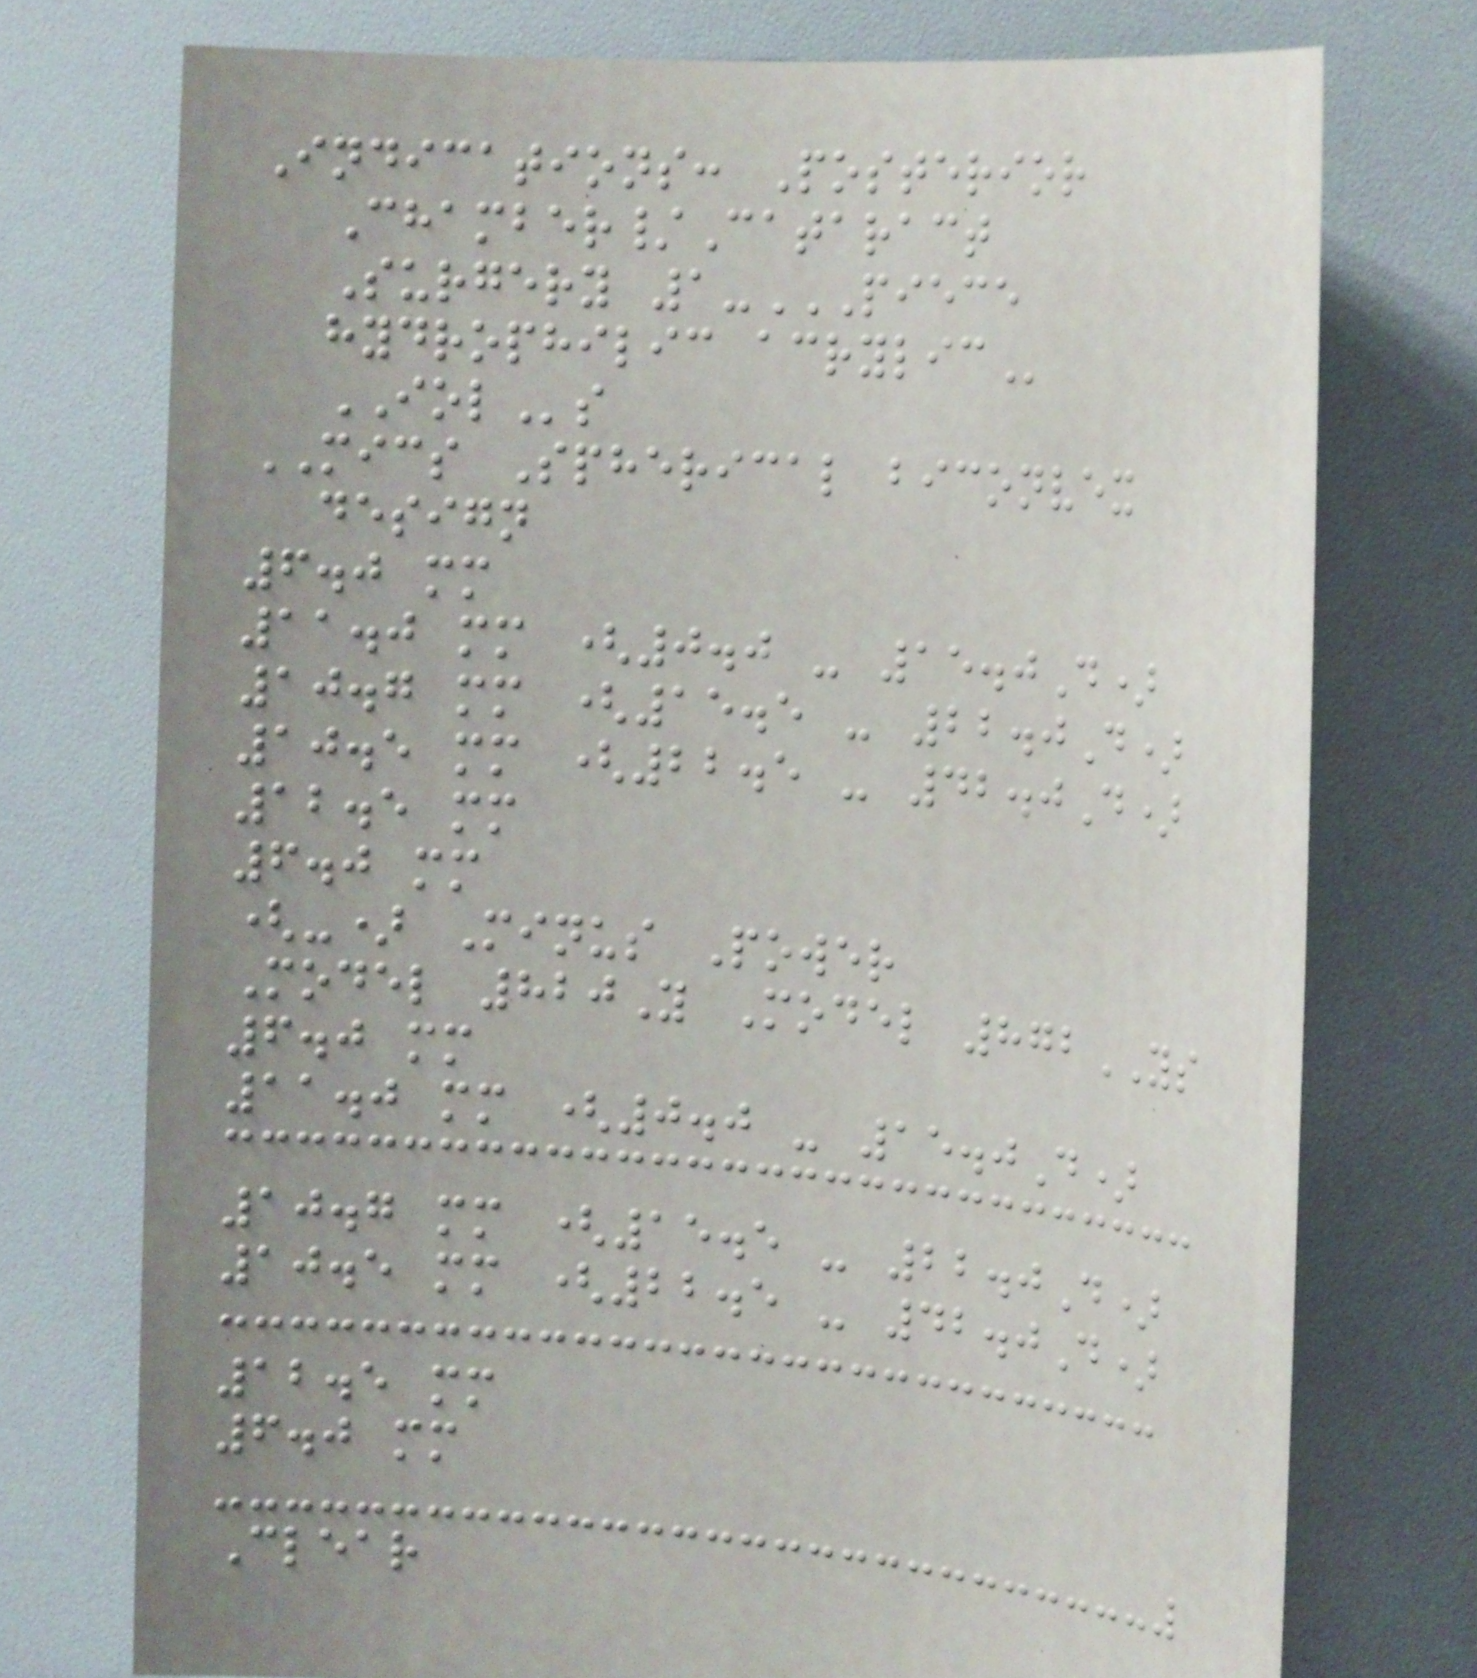Indications: Posterior
Chamber/Cataract
Surgery 1-PIECE
HYDROPHILIC ACRYLIC
IOLs
MICS Spherical biconvex
design
6.0 mm
11.0 mm (0.0 - 15.0D)
10.7 mm (15.5 - 22.0D)
10.5 mm (22.5 - 42.0D)
12.5 mm
6.0 mm
(-) Minus Power
Model 820Y Model 872YS
6.0 mm
11.0 mm (0.0 - 15.0D)
10.7 mm (15.5 - 22.0D)
10.5 mm (22.5 - 42.0D)
12.5 mm
6.0 mm
Clear
